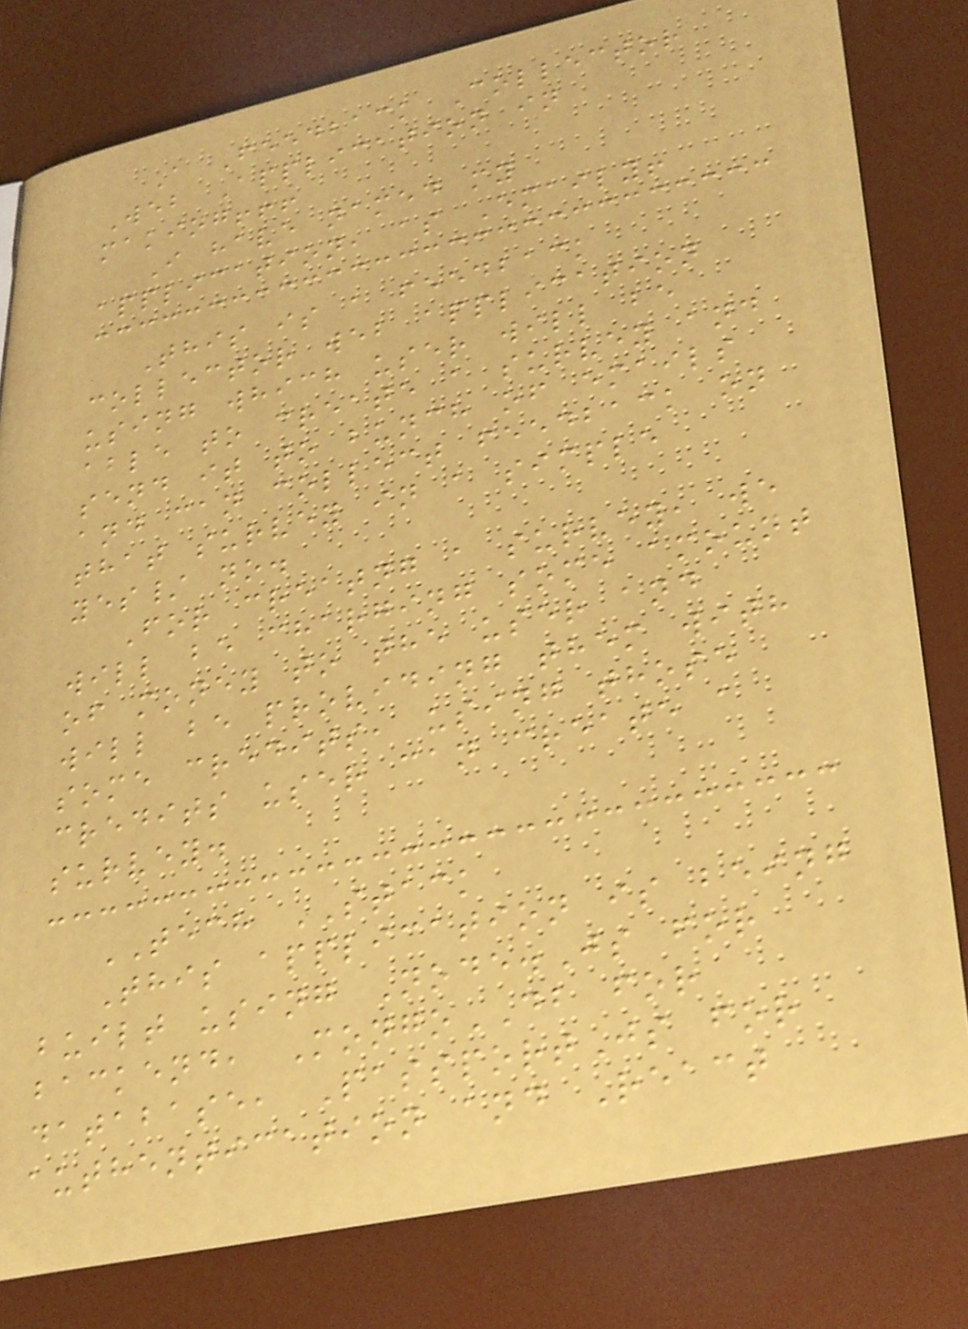A Feedback Collector
Web Application in
making!!!
I have named my
application, as Emaily!
This is a feedback
collector web application
using which user will be
able to create a survey and
send it to bunch of emails
and can collect feedback on
that survey in a simple
yes/ no.
For creatng a survey, we
will be charging some amount
of money to the user and
will be providing them with
some credits, using those
credits user can create a
survey.
TECH STACK
This application is being
built using Node.Js for
backend, MongoDB for
database, PassportJs for
authentication and React
